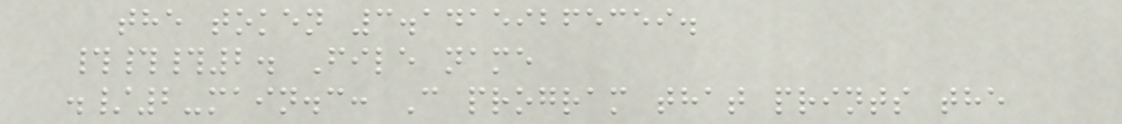the token 3.14159265359.
###2. File name
./2-main.c: C program that prints the
